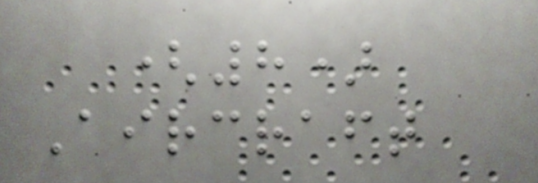(8)
Aircraft
